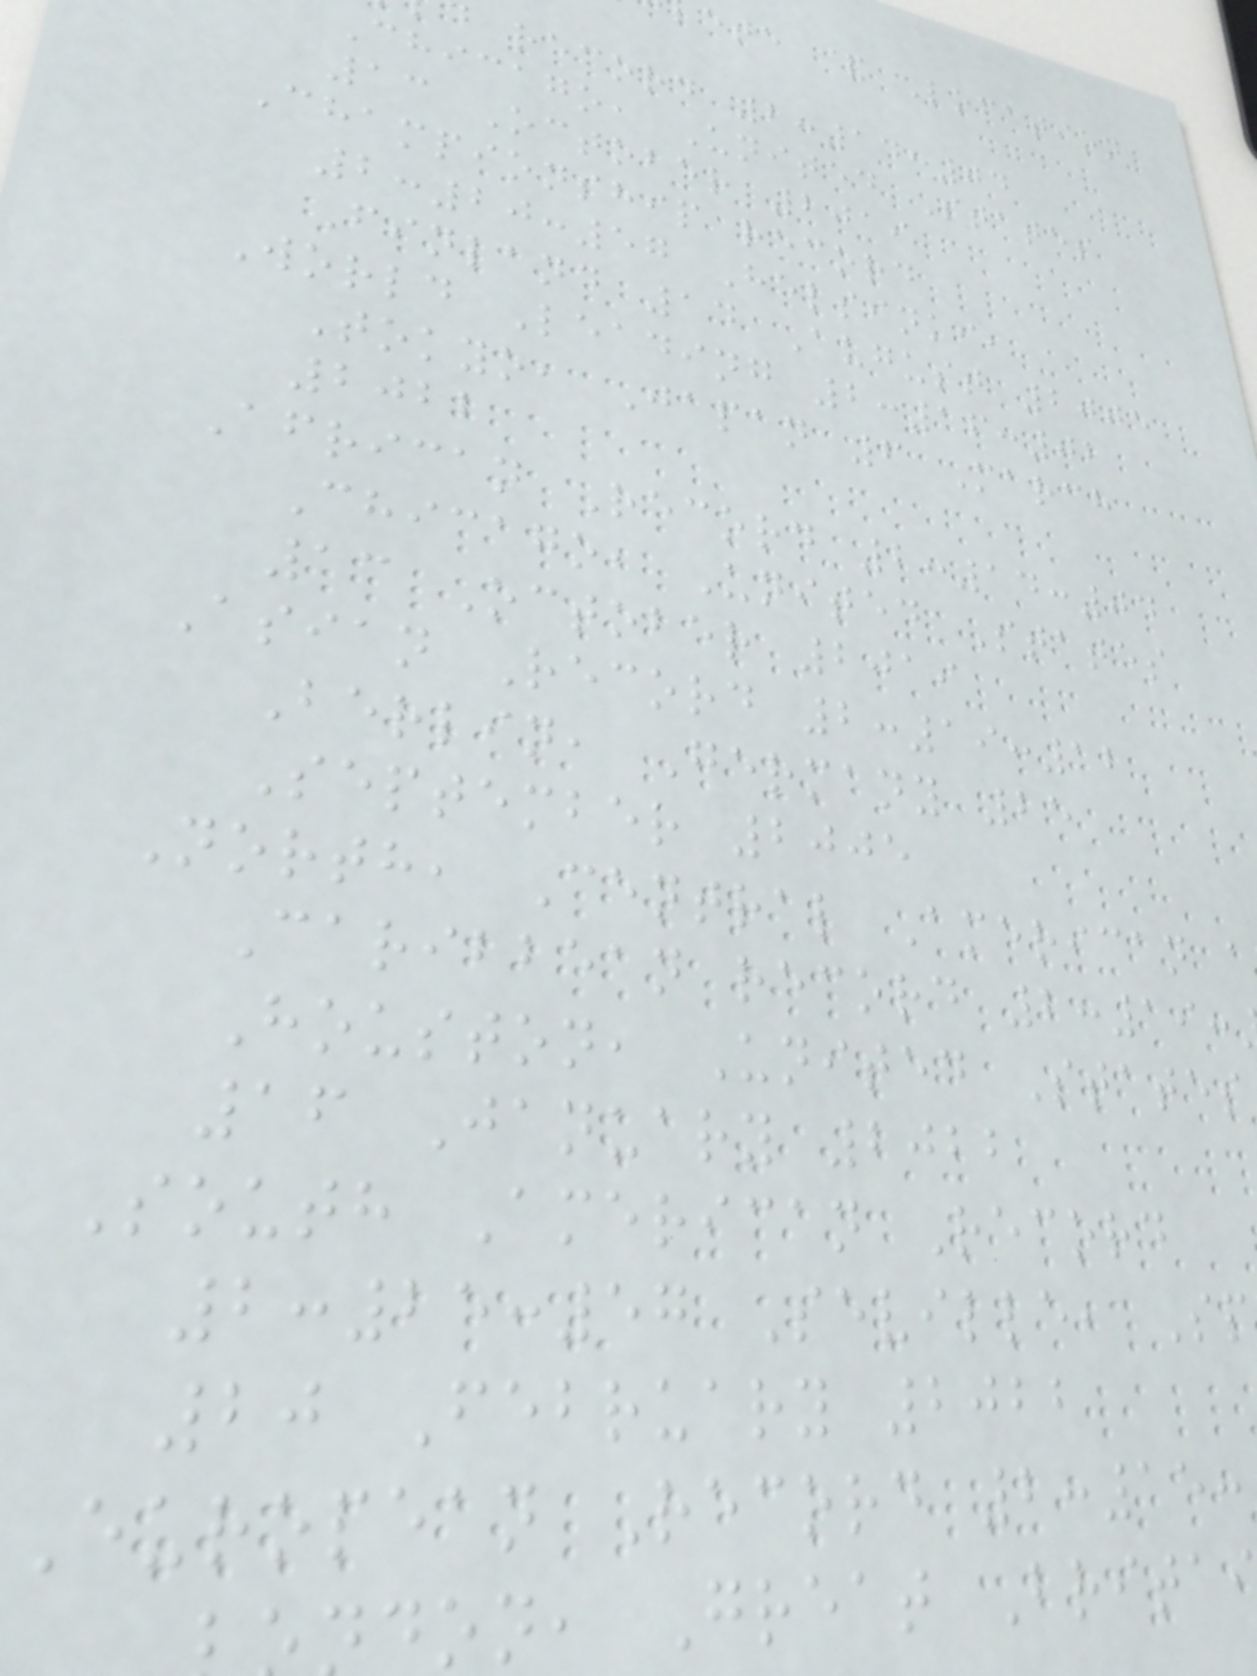ete & Location
record 2:14:04
Chicago, United States
13 October 2019
Championship record
2:20:57 Helsinki,
Finland 14 August 2005
World Leading 2:16:02
Tokyo, Japan 6 March
2022
African Record 2:14:04
Chicago, United States
13 October 2019
Asian Record 2:19:12
Berlin, Germany 25
September 2005
North, Central American a
Caribbean record 2:19:
Houston, United States
16 January 2022
South American Record
2:25:57 Seville, Sp
20 February 2022
European Record 2:15:
don, Great Brita
